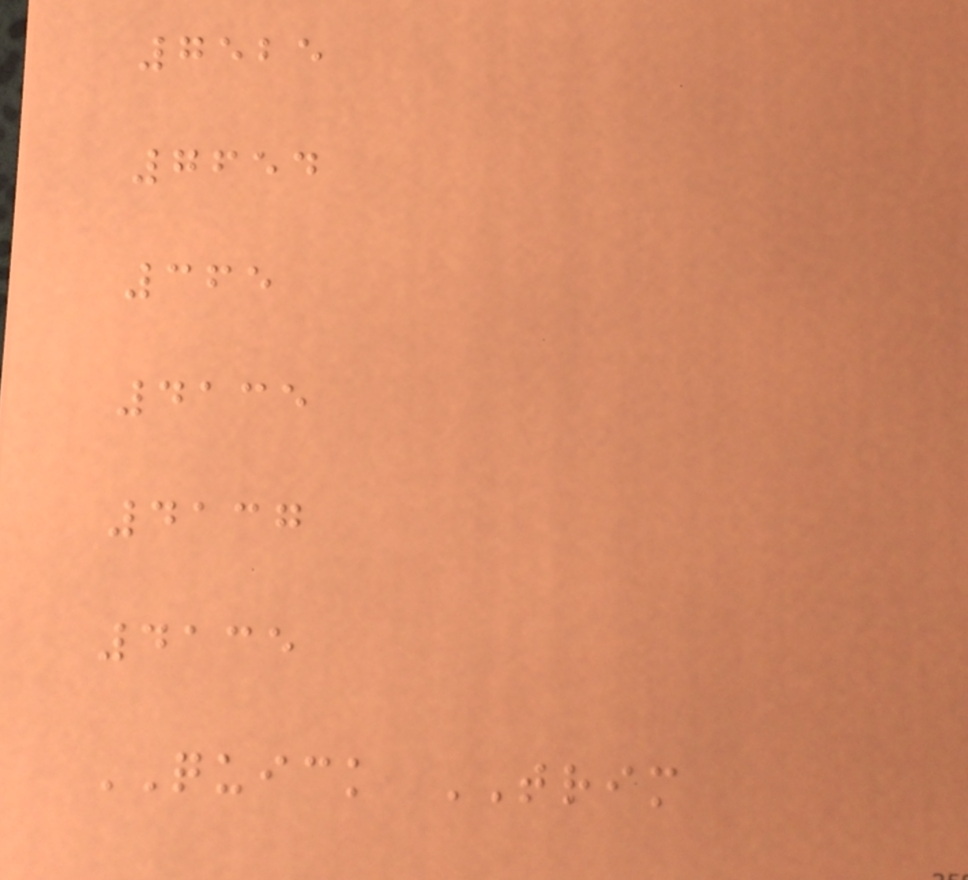7525
7654
365
4135
4137
4135
QUICK TRIM
